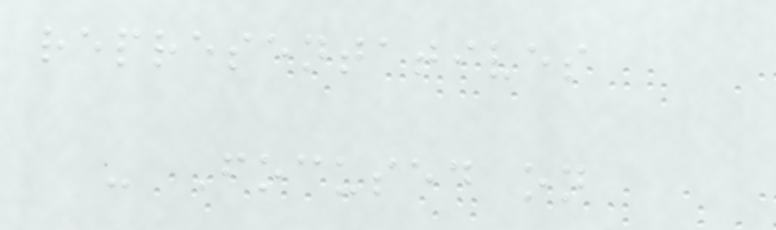representatives
- Focused on
